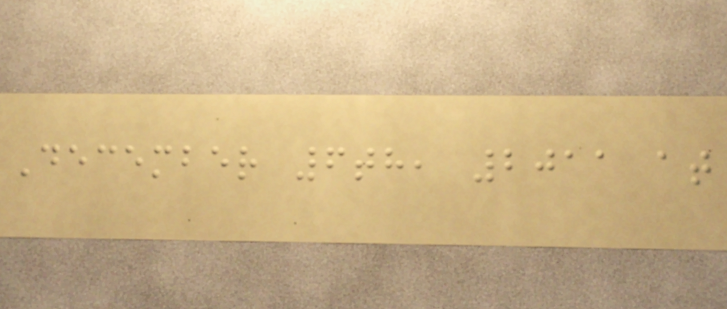December 6th, 2011 at
